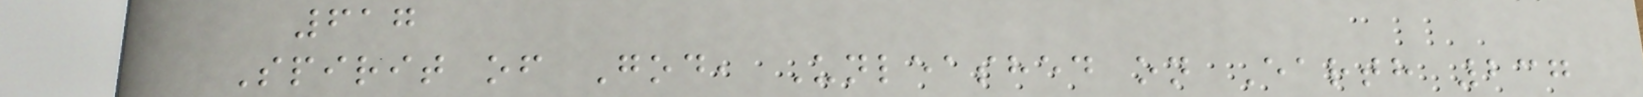617
Spirit of God, Unleashed on Earth 237
